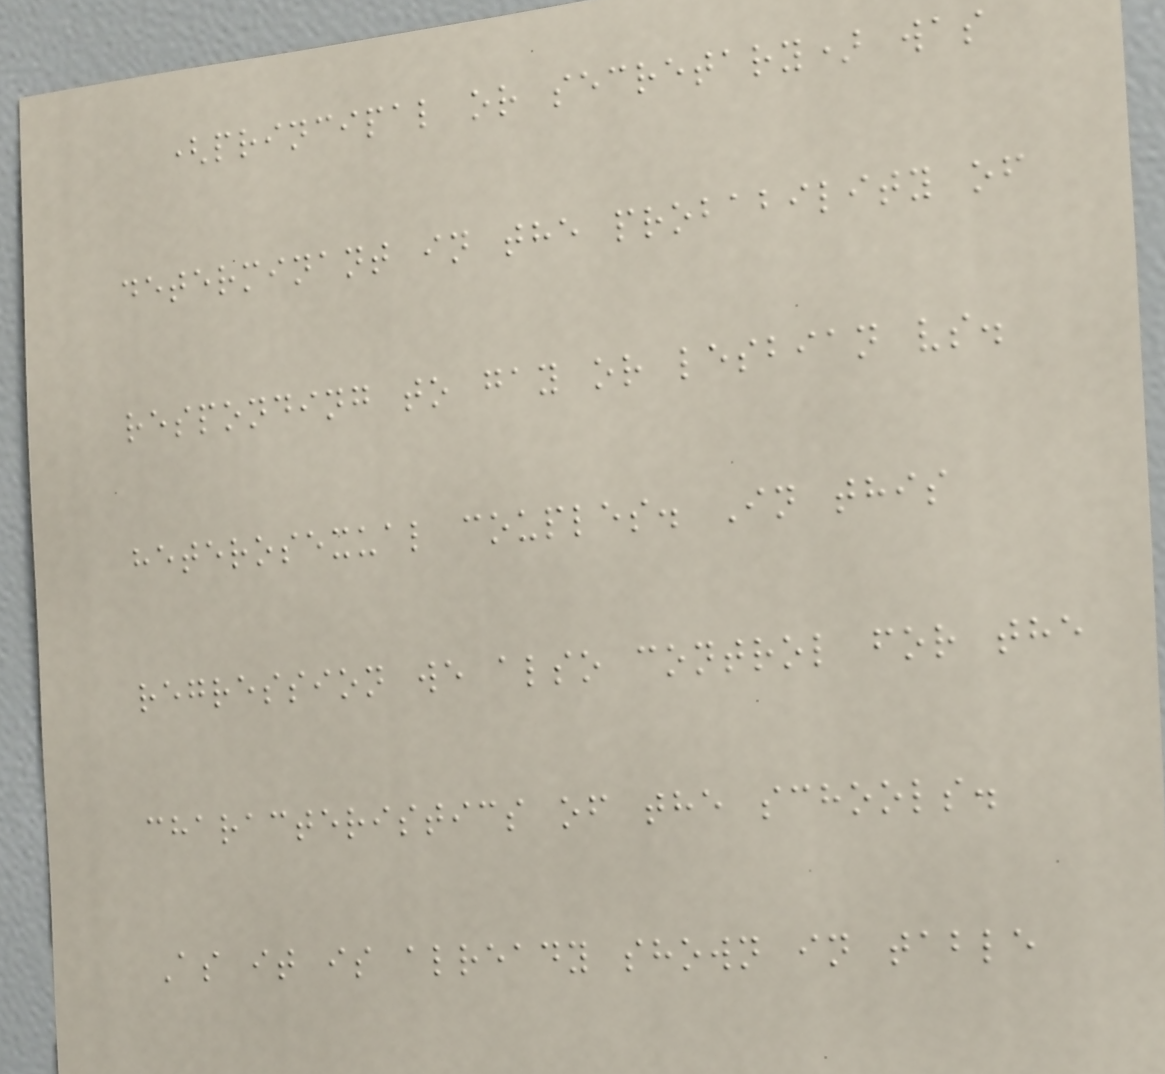(principal or secretary) was
determinant in the probability of
responding to gay or lesbian vs.
heterosexual couples. In this
regression we also control for the
characteristics of the schools.
As it is already shown in table
